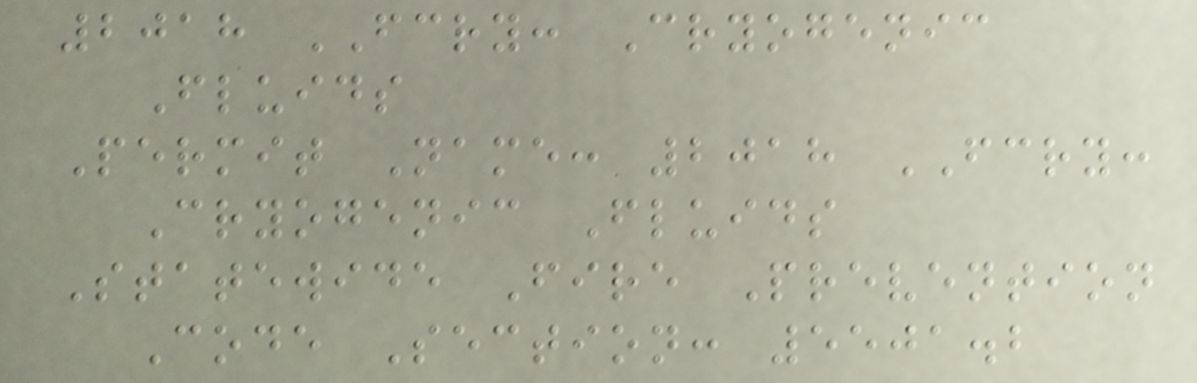2018 FCRY: Cryogenic
Fluids
Permit Name: 2018 FCRY:
Cryogenic Fluids
Statewide Fire Prevention
Code Section: 5501.2
